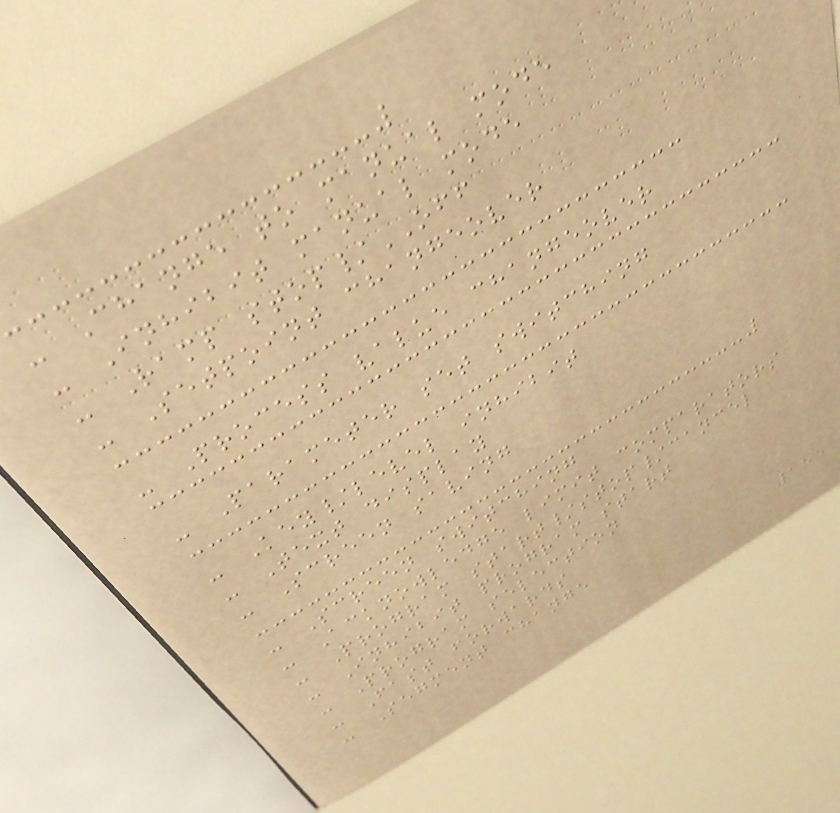- Change to manual mode
- Inhibit manual mode
- Ramp stop/OFF
- Setpoint changeover
- Process value changeover
- Parameter set switching
- Key/level inhibit
- Text display
- Screen saving
- Screen switching
- Acknowledge limit comparators
- Program start/stop/cancel
- Inhibit program start
- Program selection
- Fast forwards
- Segment change
155
